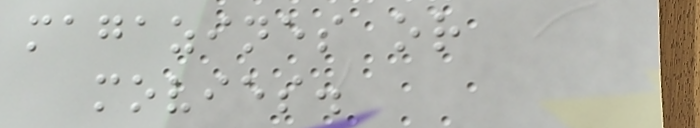magazines or
movies.
